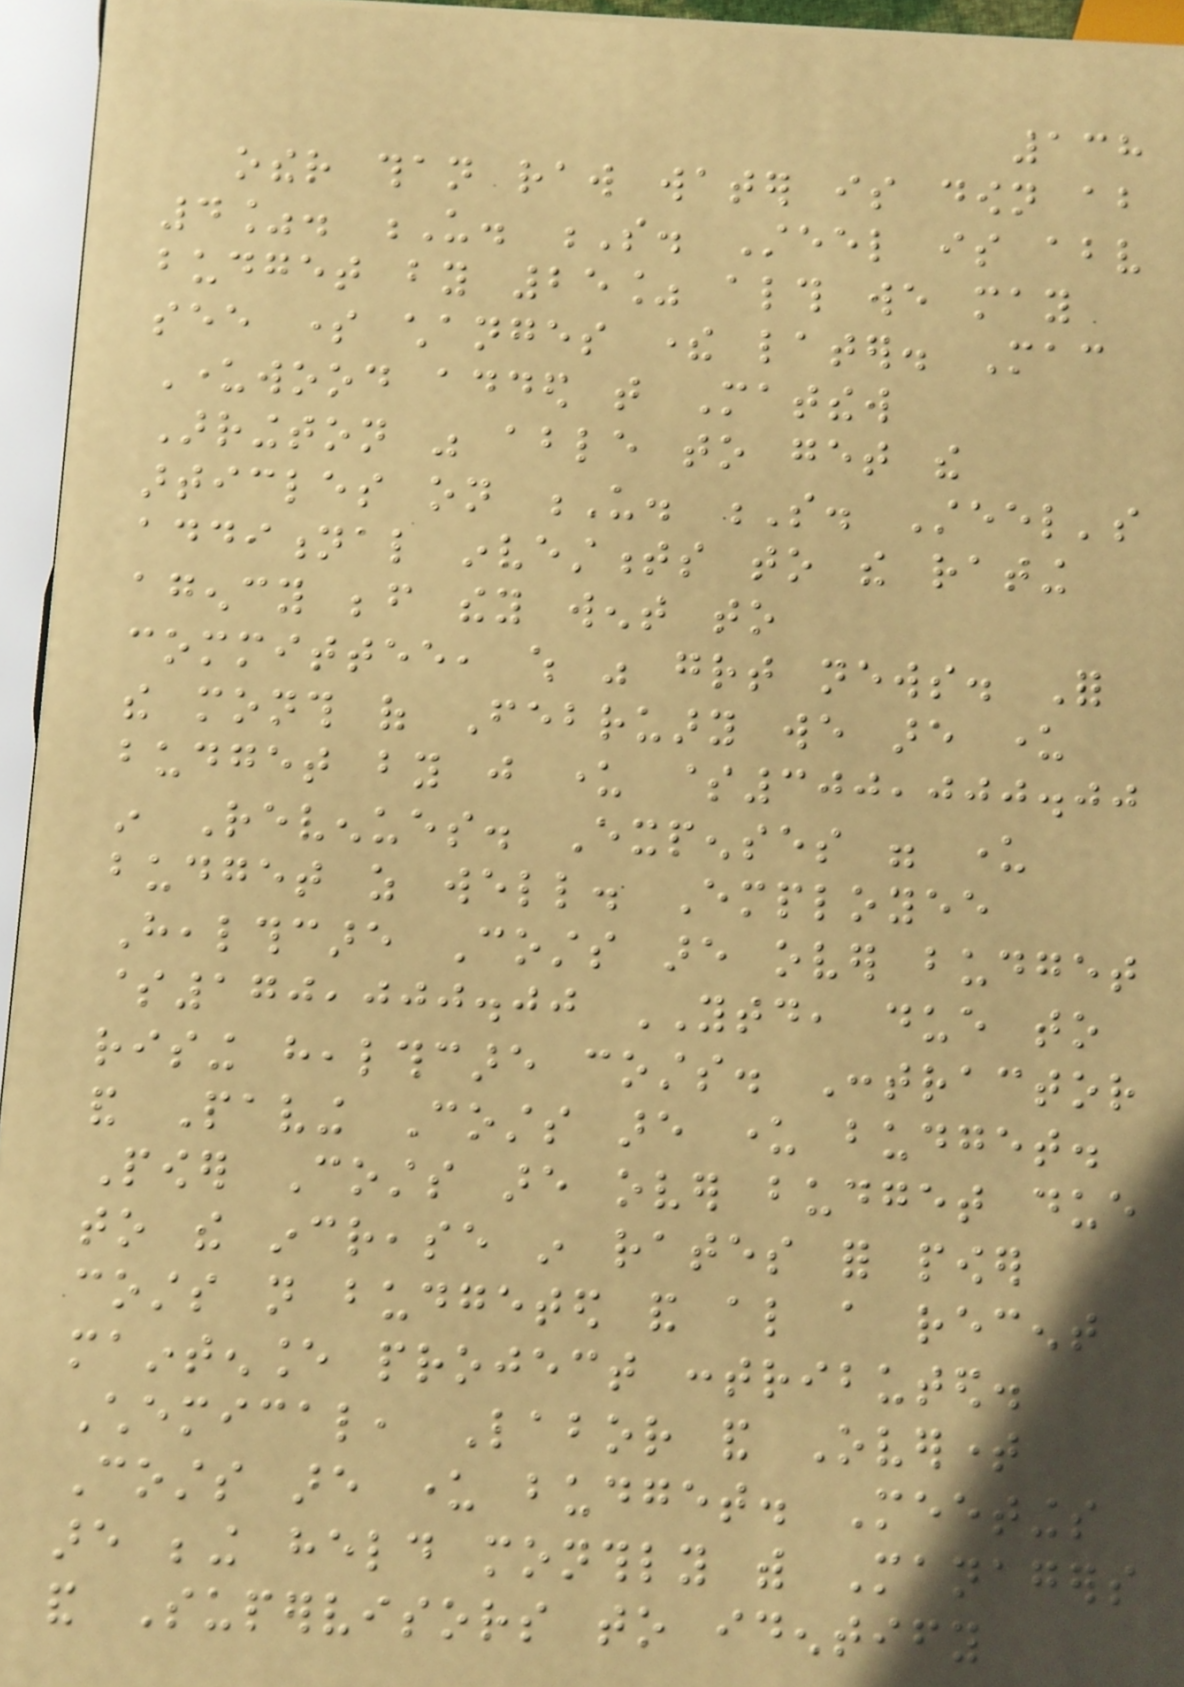138
other than raw water is down about
4%. U. S. Steel is above
budget by 25% although we may
see some changes there later. Mac
Underwood added that Matthew
Arrington was able to get the
articles on U. S. Steel's
additional investments to the rating
agency before they went to
committee, which was great news. For
the month of February we are under
budget by just under $300,000.00
in Revenues. Expenses were under
budget as well. Employee
Healthcare Costs are over budget
$170,000.00 YTD, due to
rising healthcare costs. Contractor
and Paving Costs are under budget.
Power Costs are over budget due
to the increase in rates for power
costs not budgeted and also a recent
maintenance project contributed.
Chemical, Labor and Overtime
Costs are under budget. Meetings
are being held monthly with Managers
and Supervisors to identify
